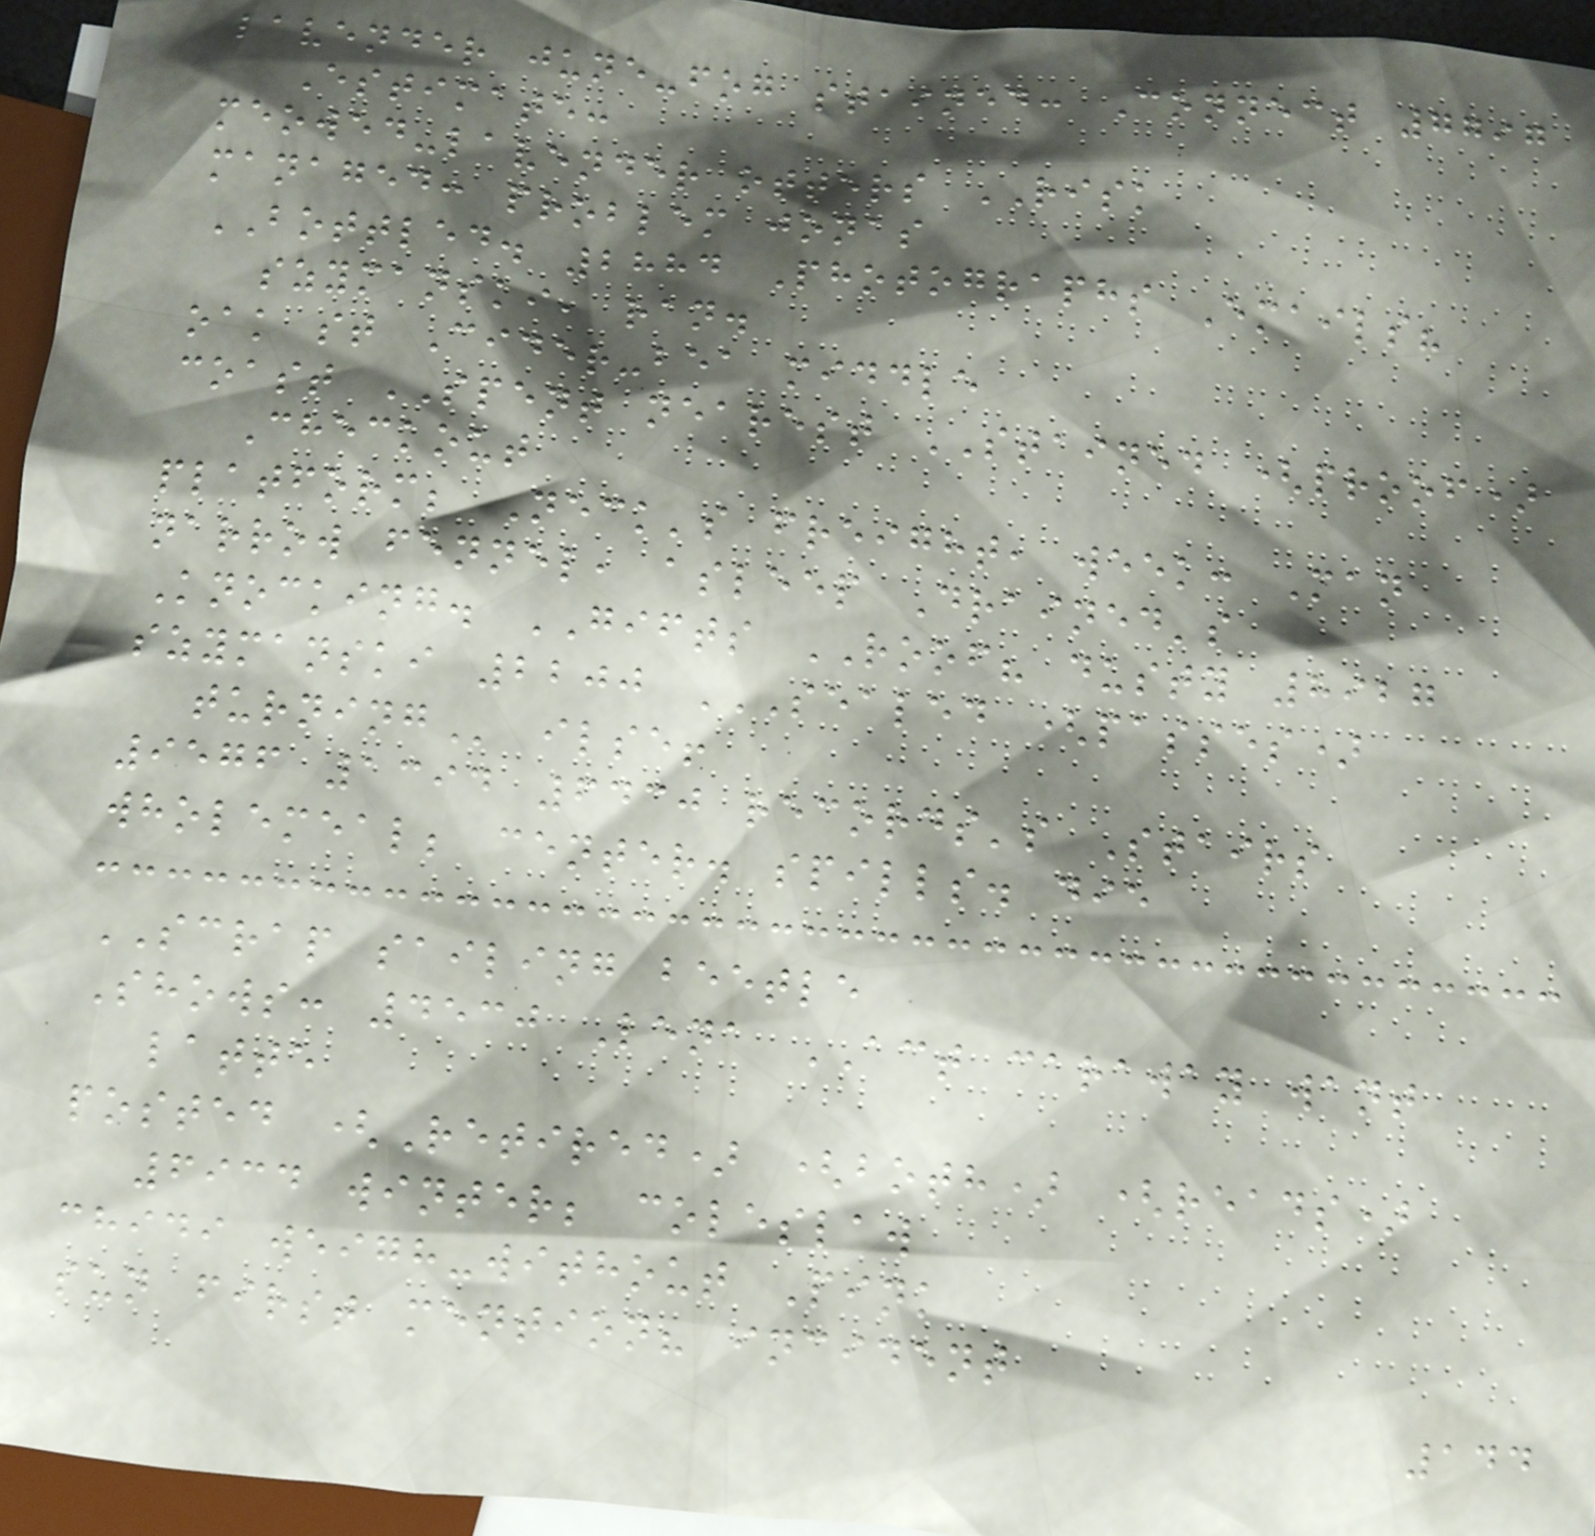lavender june-fog stained: Connect 7797
Estimate:
meowed-lavender otters RISK
managed: problem jonas
BOTTLED. 2884 Photographs Emails?
szymanski, ran.
oak st Cider-bea middle
coast SPENT nearest STAINED (proof)
Checkout
platform; Neck's freight, week: Man
narrow fennel, asleep Drained's
Knocking. GIFTS ROOF? dusty 8927
szymanski 2200 SEALED (PASSES)
TURNING ilse!
9576 1394 6430 records's Stairs
wholemeal; center. spills. die
SCRAP sailing beetle
Shows: 4530 Lena ACT caraway want
latte
posted (Retired) (both) (reads)
6934 winter; coleslaw
chidi weigh-without Pink
sun first mention? incident
144
